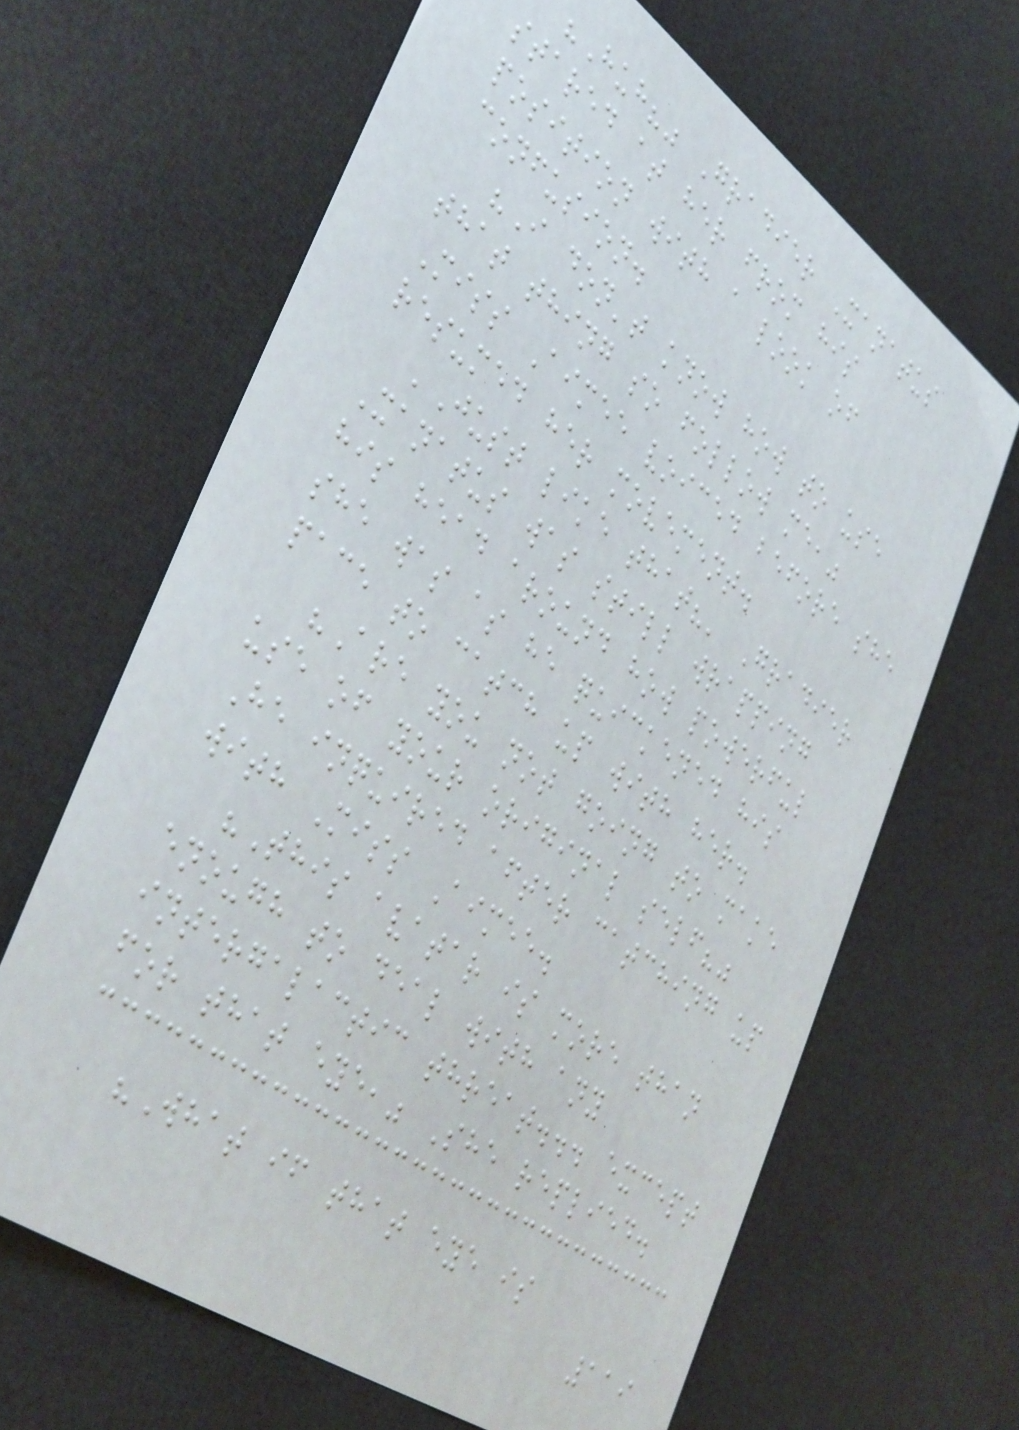"Huh?" Gradier Xanatus
stared at her from his
position with a look of
confusion.
"I don't know how to use
that thing so follow me,"
Miss Aimee voiced before she
resumed her movement.
'Just like that?' Gradier
Xanatus was still wrapping
his head around how powerful
she was as he quickened his
pace to catch up with her.
"Are you not going to make
use of your original self?"
He inquired after catching up
with Miss Aimee.
"This avatar is more than
enough to deal with any
intergalactic threat... except
for that eye," She replied.
"What if that eye is
119
